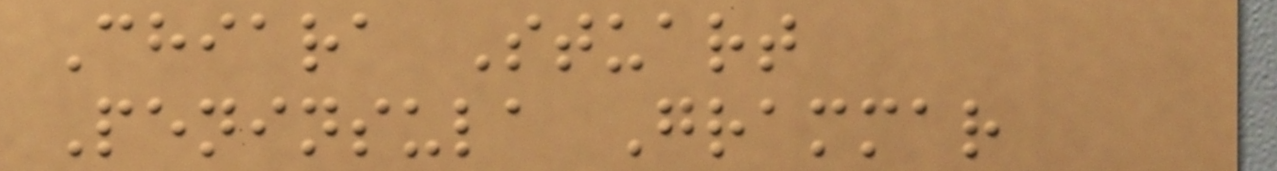Chiara Stuart
Peninsula Grammar
